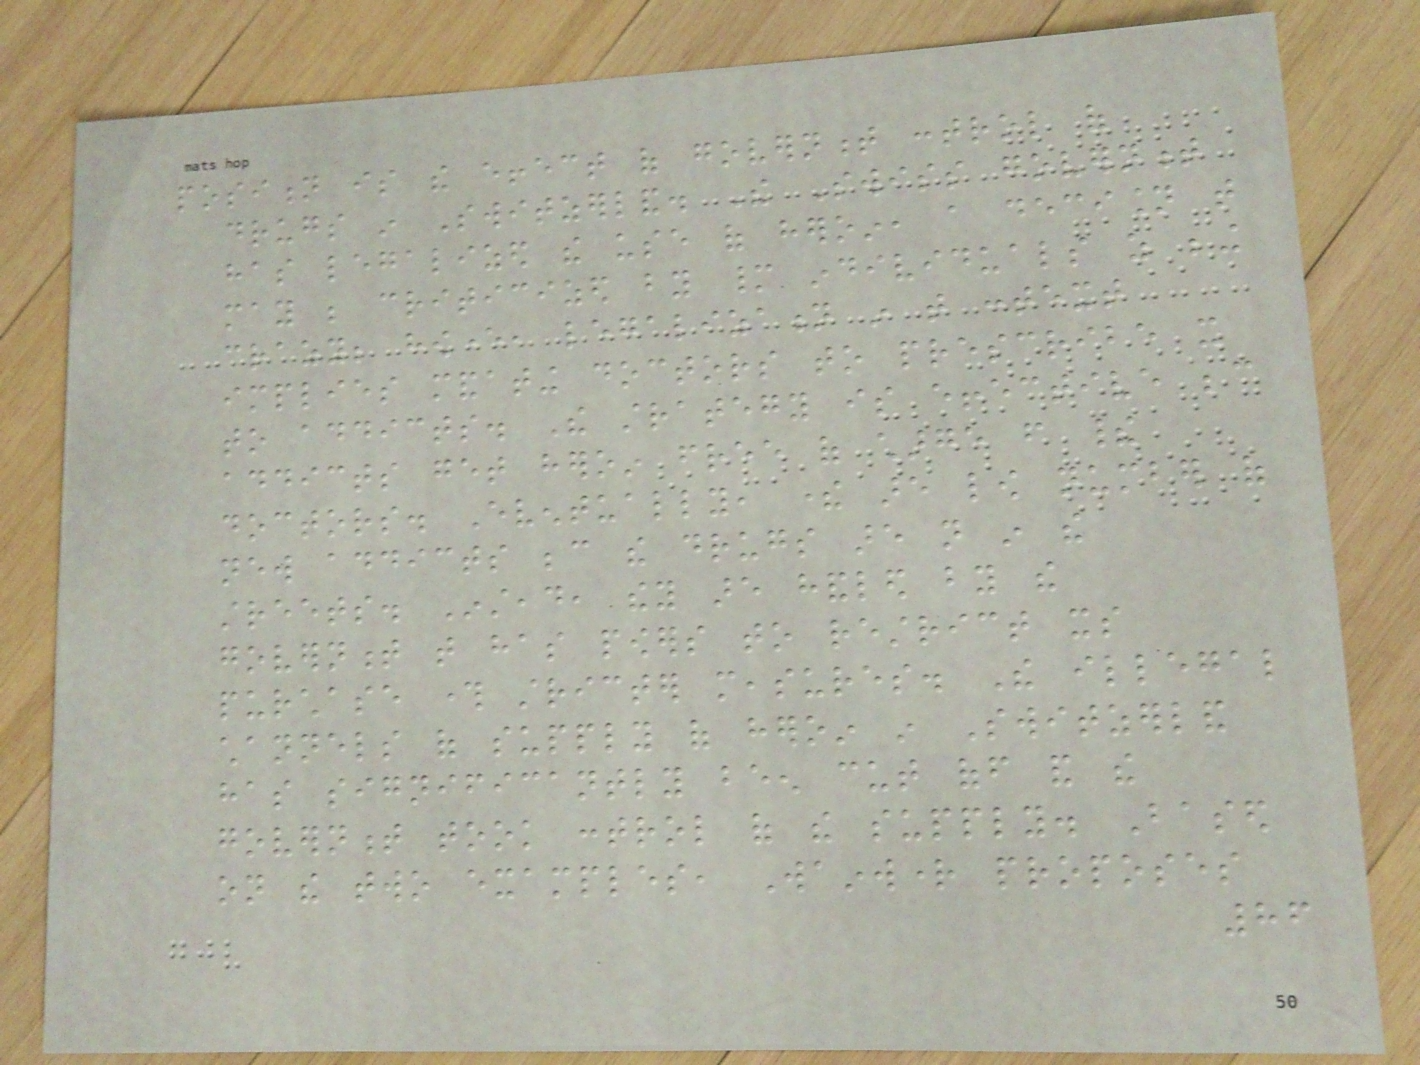position is the effect of government control of
drugs in Switzerland. The Swiss government
has legalized the use of heroin, a decision that
may be criticized by many individuals as being
crazy; however, legalization in that context
implies mandating doctors to prescribe it
to addicts. The strategy is effective because
addicts get heroin free of charge from their
doctors. Eventually, there are low number of
new addicts because the drugs are not in the
streets. Instead, they are handled by the
government that has powers to restrict its
purchase through stricter measures. The illegal
channels of supply of heroin in Switzerland
has significantly been cut off and the
government took control of the supply. Based
on the two examples, Wainwright proposes
86
